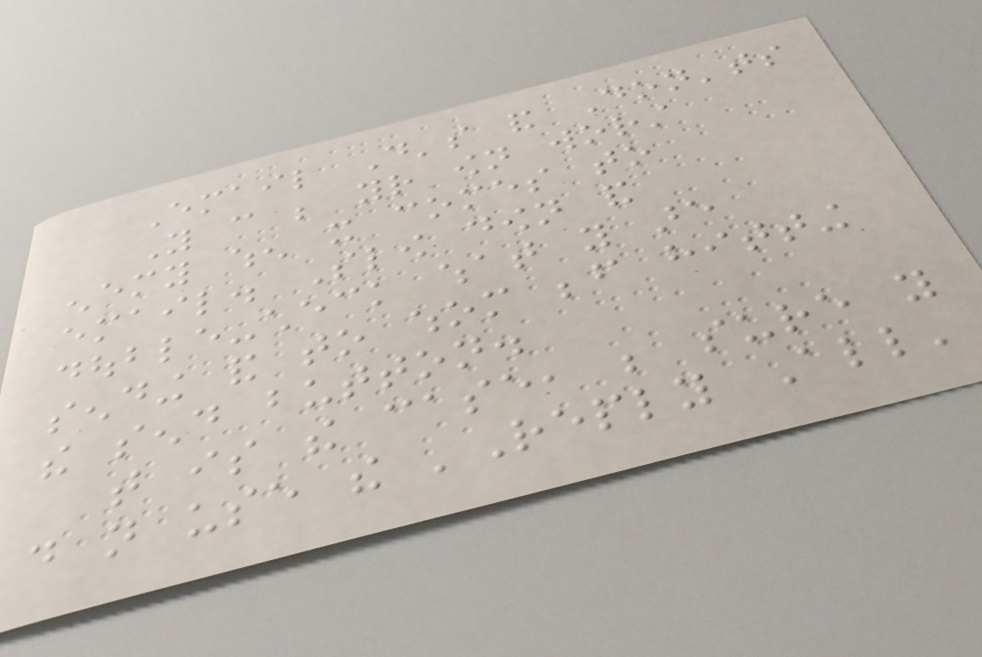Email Do's and Don'ts
You can be your own worst
enemy when it comes to
email. Slow down and
double-check what you are
sending and to whom before hitting
the send button.
that is the case, be sure you
do not use the 'Reply All'
